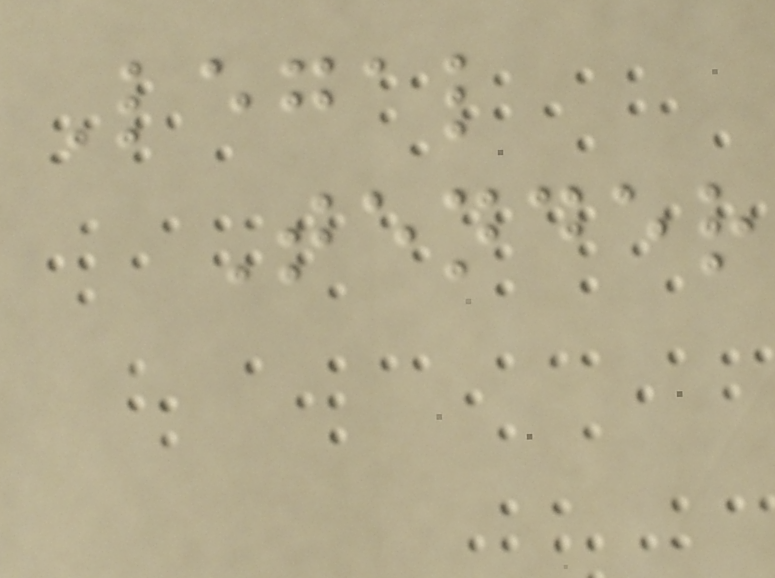Legal
Tender
